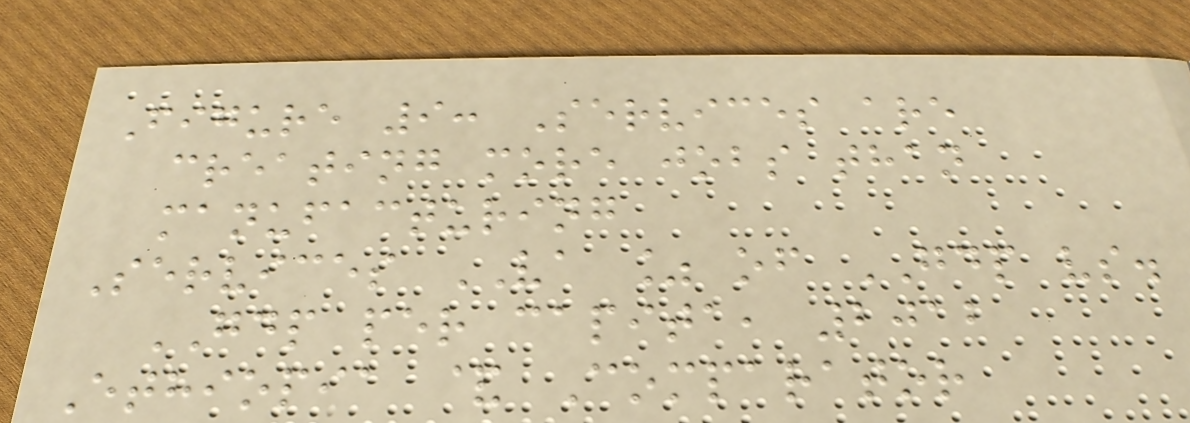Figure 9: Services are
creating more jobs than
manufacturing
Services VA % of GDP vs.
GDP per capita, 2012
Ethiopia & Comparator
